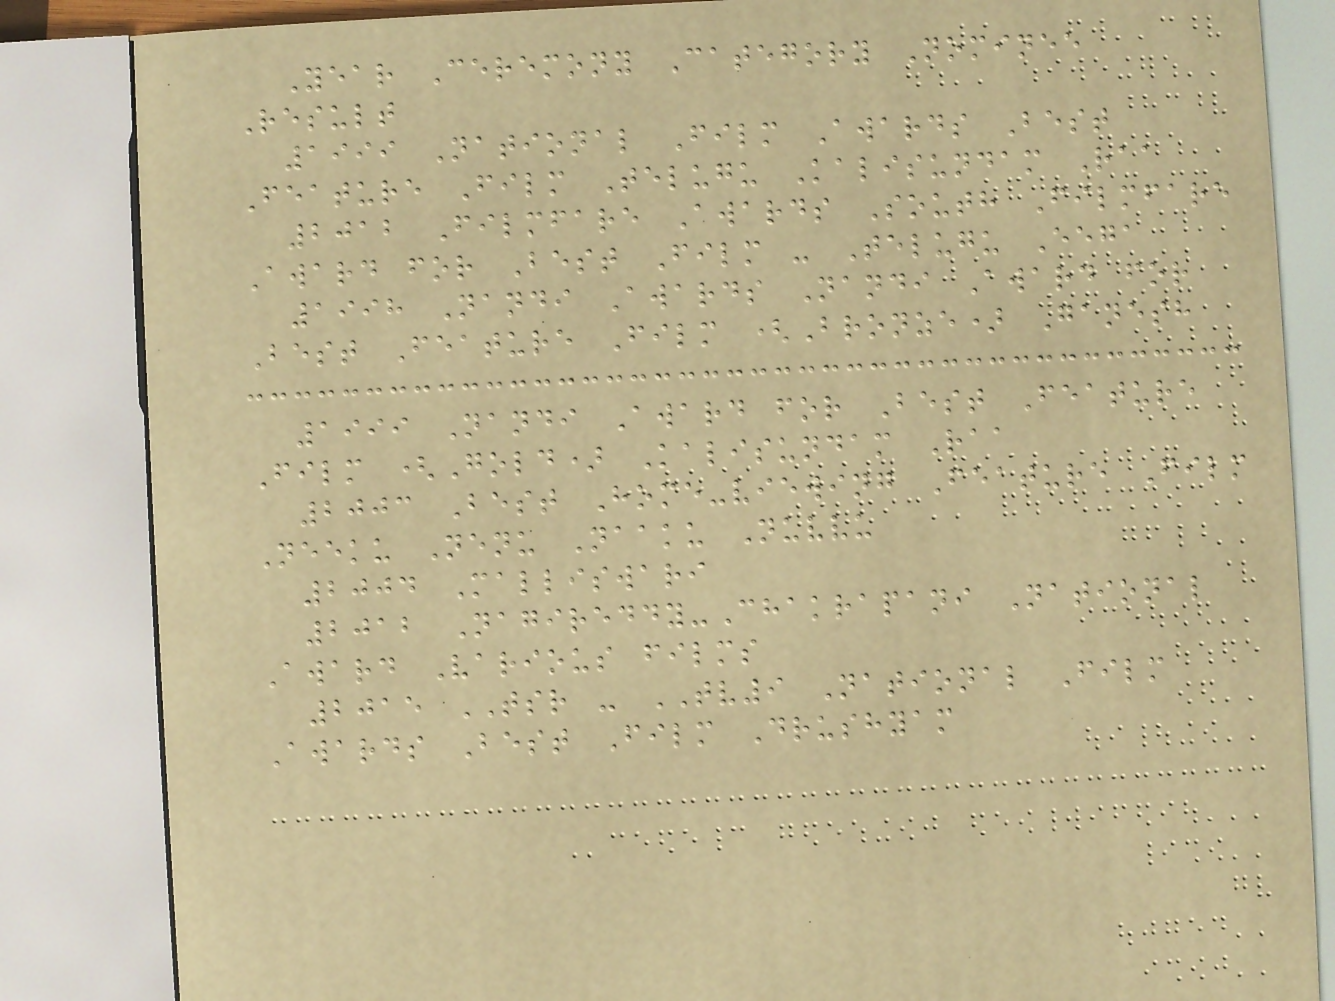Year Ceremony Category Nominee
Result
1999 National Film Awards Best
Feature Film Telugu Kalisundam Raa
2012 Filmfare Awards South Filmfare
Award for Best Film - Telugu Eega
1998 Nandi Awards Nandi Award for
Best Feature Film (Bronze) Ganesh
1999 Nandi Award for Best Feature
Film (Gold) Kalisundam Raa
2003 Best Home-viewing Feature Film
Neeku Nenu Naaku Nuvvu
2004 Malliswari
2012 Nagireddy-Chakrapani National
Award Various films
2015 TSR - TV9 National Film
Awards Best Film Drushyam
